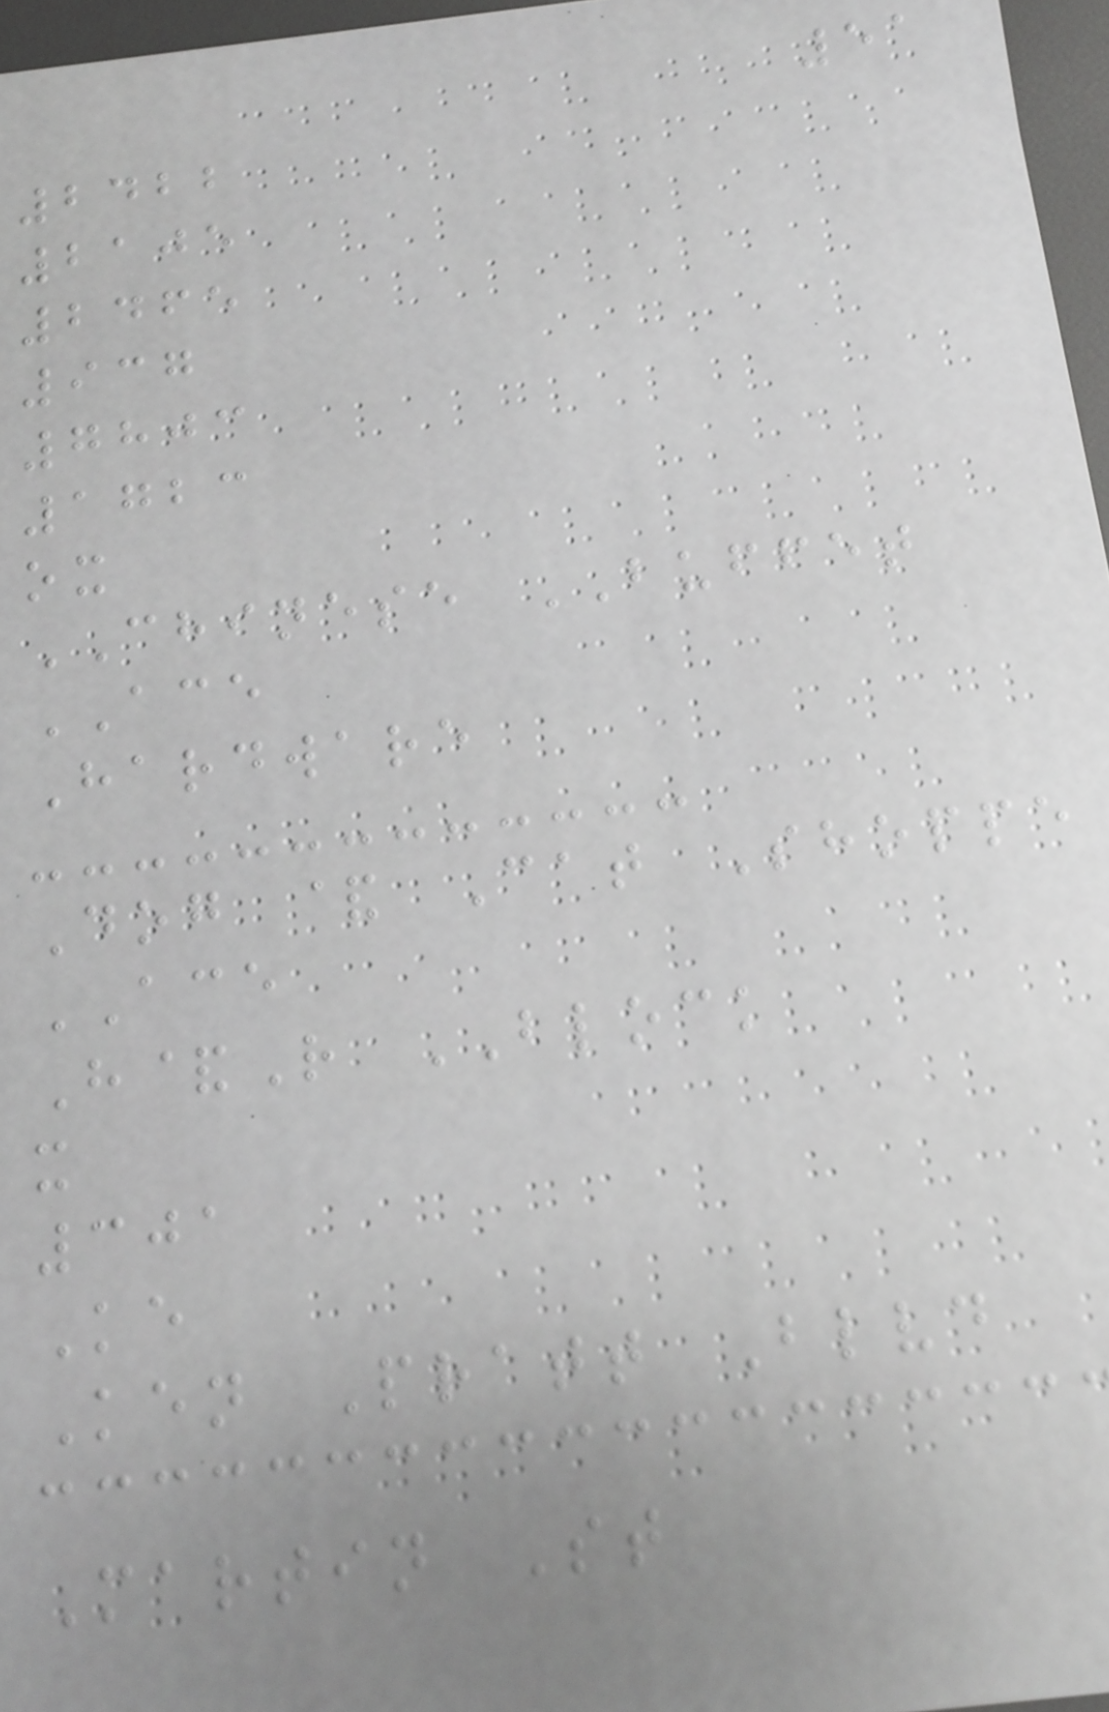51
2422
2105
2465
937
7803
1723
ox
CHINESE BUFFET
ACE
Hardware
Dog & Cat Shoppe
ACE
H&R BLOCK
x
301
Ke
Ken Pratt Blvd
Martin St
